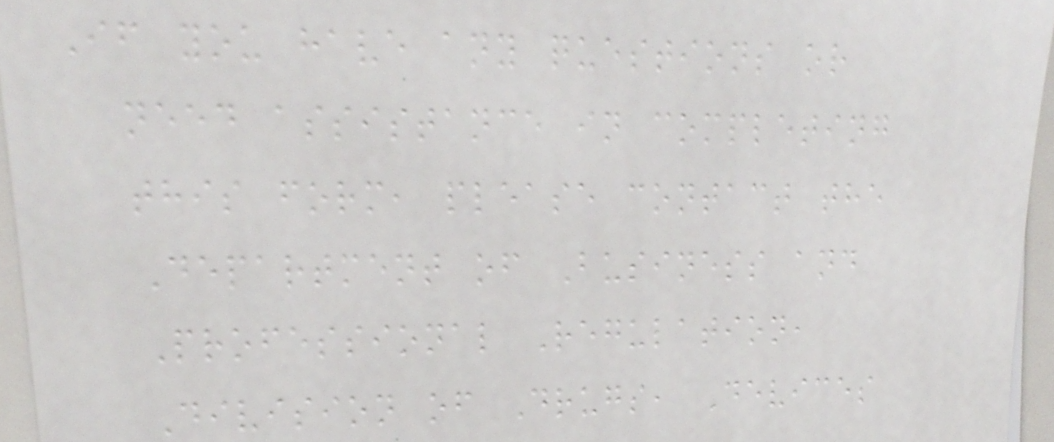If you have any questions or
need assistance in completing
this form, please contact the
Department of Business and
Professional Regulation,
Division of Drugs, Devices
